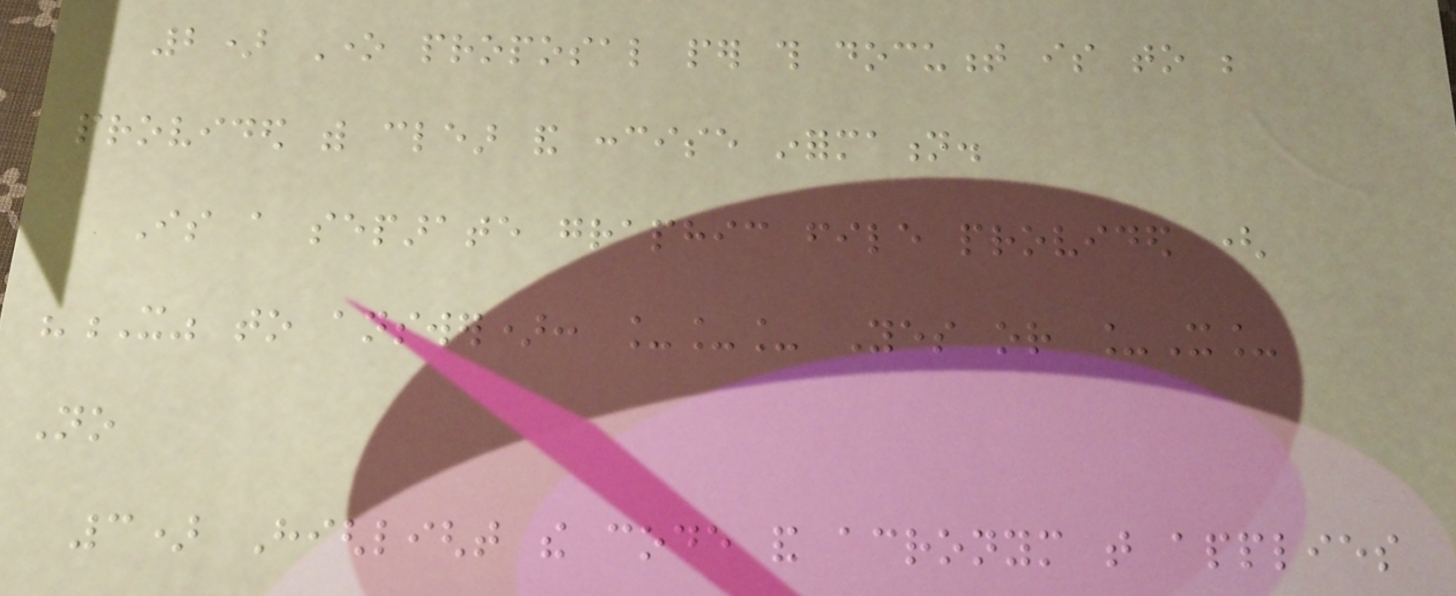2) One proposal per this document is to be
provided with clear and concise information.
Is a separate graphic file provided (
"X" to answer): ___ Yes or _X_
No
3) Highlight the code and acronym that applies
